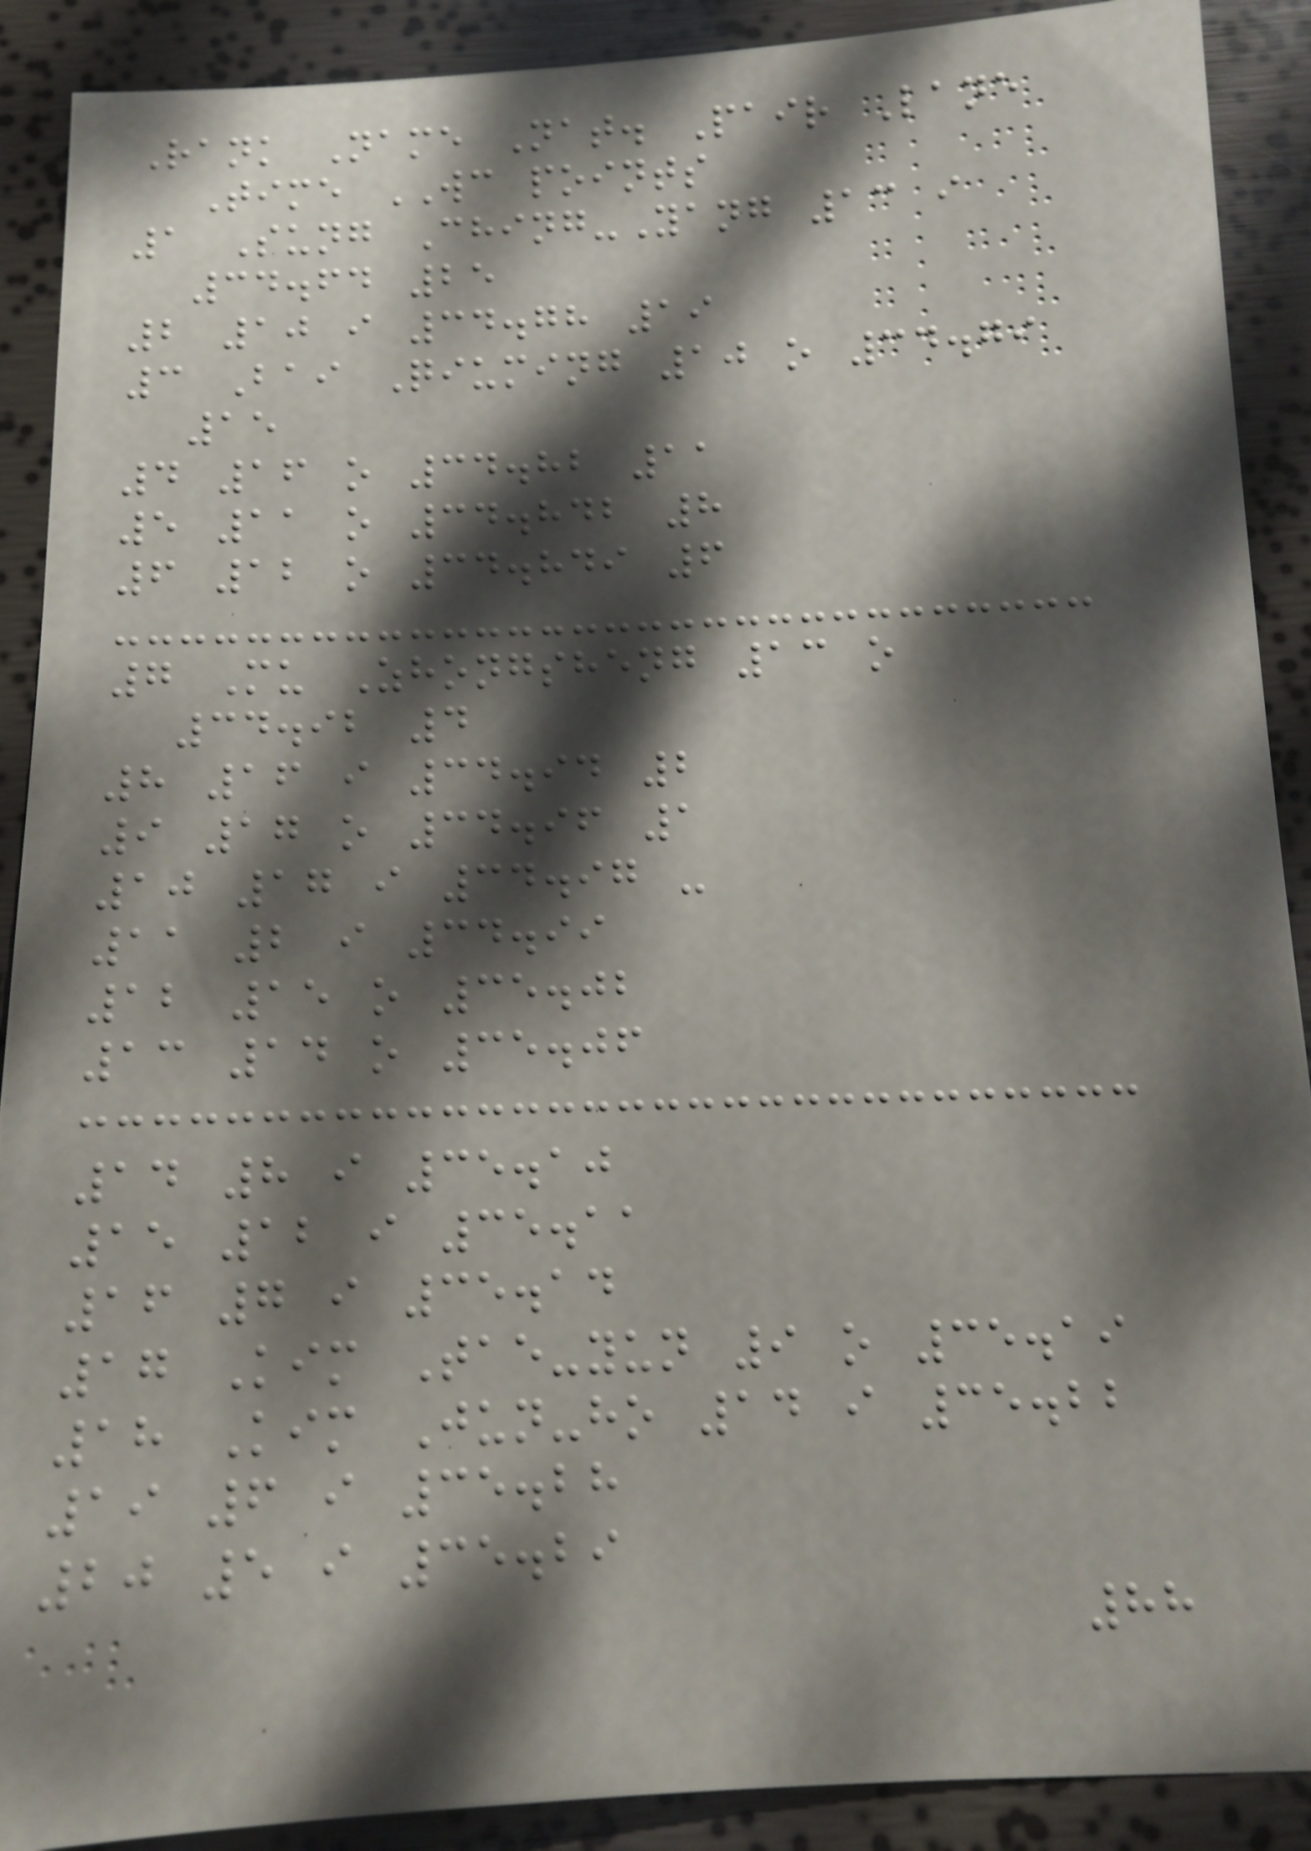Rank Name Nat. Pair Lane
Time WC points
1 Sung Ching-Yang 13 i
34.64 25
2 10 i 34.78 19
3 Bai Qiuming 10 o 34.79
15
4 16 o 34.82 11
5 11 o 34.842 8
6 12 o 34.849 6
7 Mu Zhongsheng 13 o
34.92 4
8 16 i 34.94 2
9 17 o 34.96 1
10 17 i 34.97 -
11 2 i 34.99
12 15 o 35.02
13 14 o 35.06
14 8 i 35.10
15 12 i 35.11
16 7 i 35.14
17 Kim Tae-yun 9 o 35.19
18 Kim Jun-ho 14 i 35.22
19 6 i 35.28
20 5 i 35.29
88
